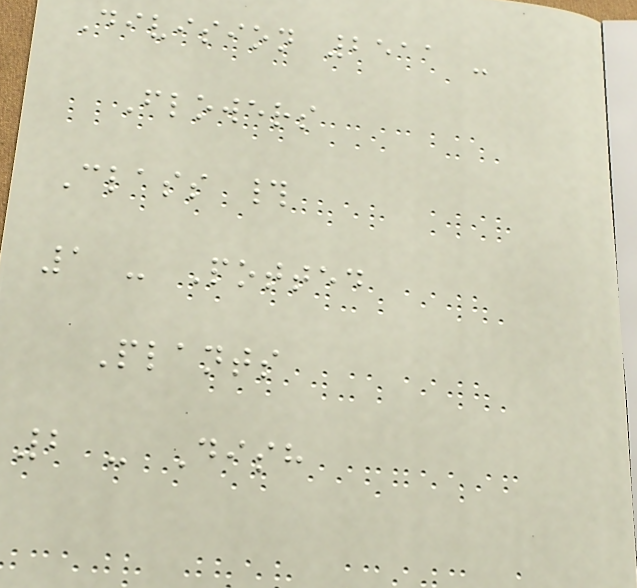Division 2511 -
Flowers
Class #
1 - Potted
Plants
2 - Dish
